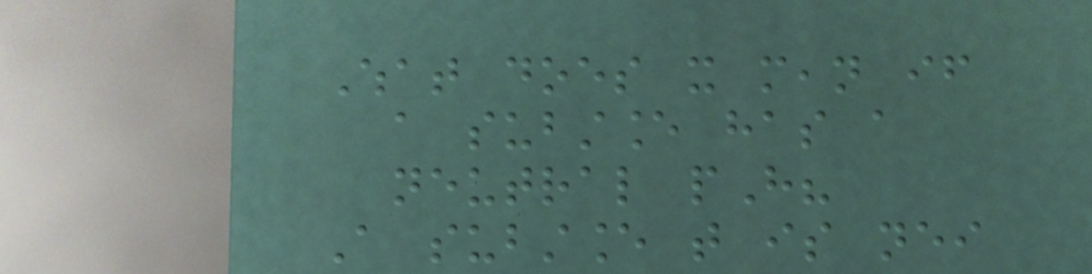What does it mean if
a substance has a
neutral pH?
A substance that is neither
